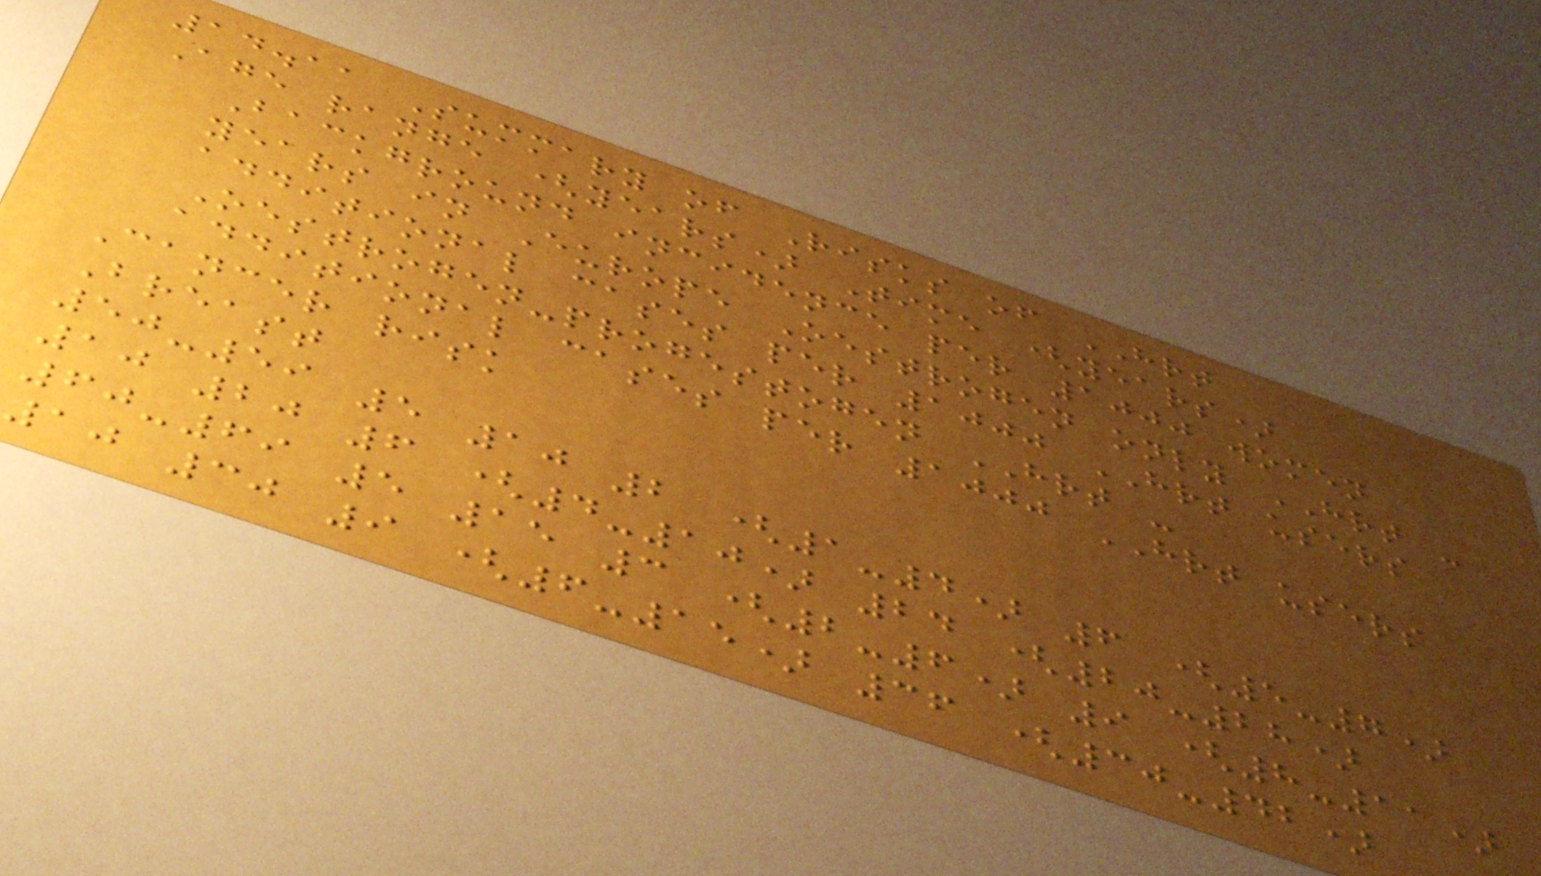14.11 Summary of Risks of HRT
Age range (years) Time (years)
Background incidence per 1000 women
years in Europe Oestrogen only HRT -
additional cases per 1000 HRT users
Oestrogen-progestogen HRT -
additional cases per 1000 HRT users
Cancer risk
Breast
50-59 5 10 2 (1-4) 6 (5-7)
10 20 6 (4-10) 24 (20-28)
60-69 5 15 3 (2-6) 9 (8-11)
10 30 9 (6-15) 36 (30-42)
